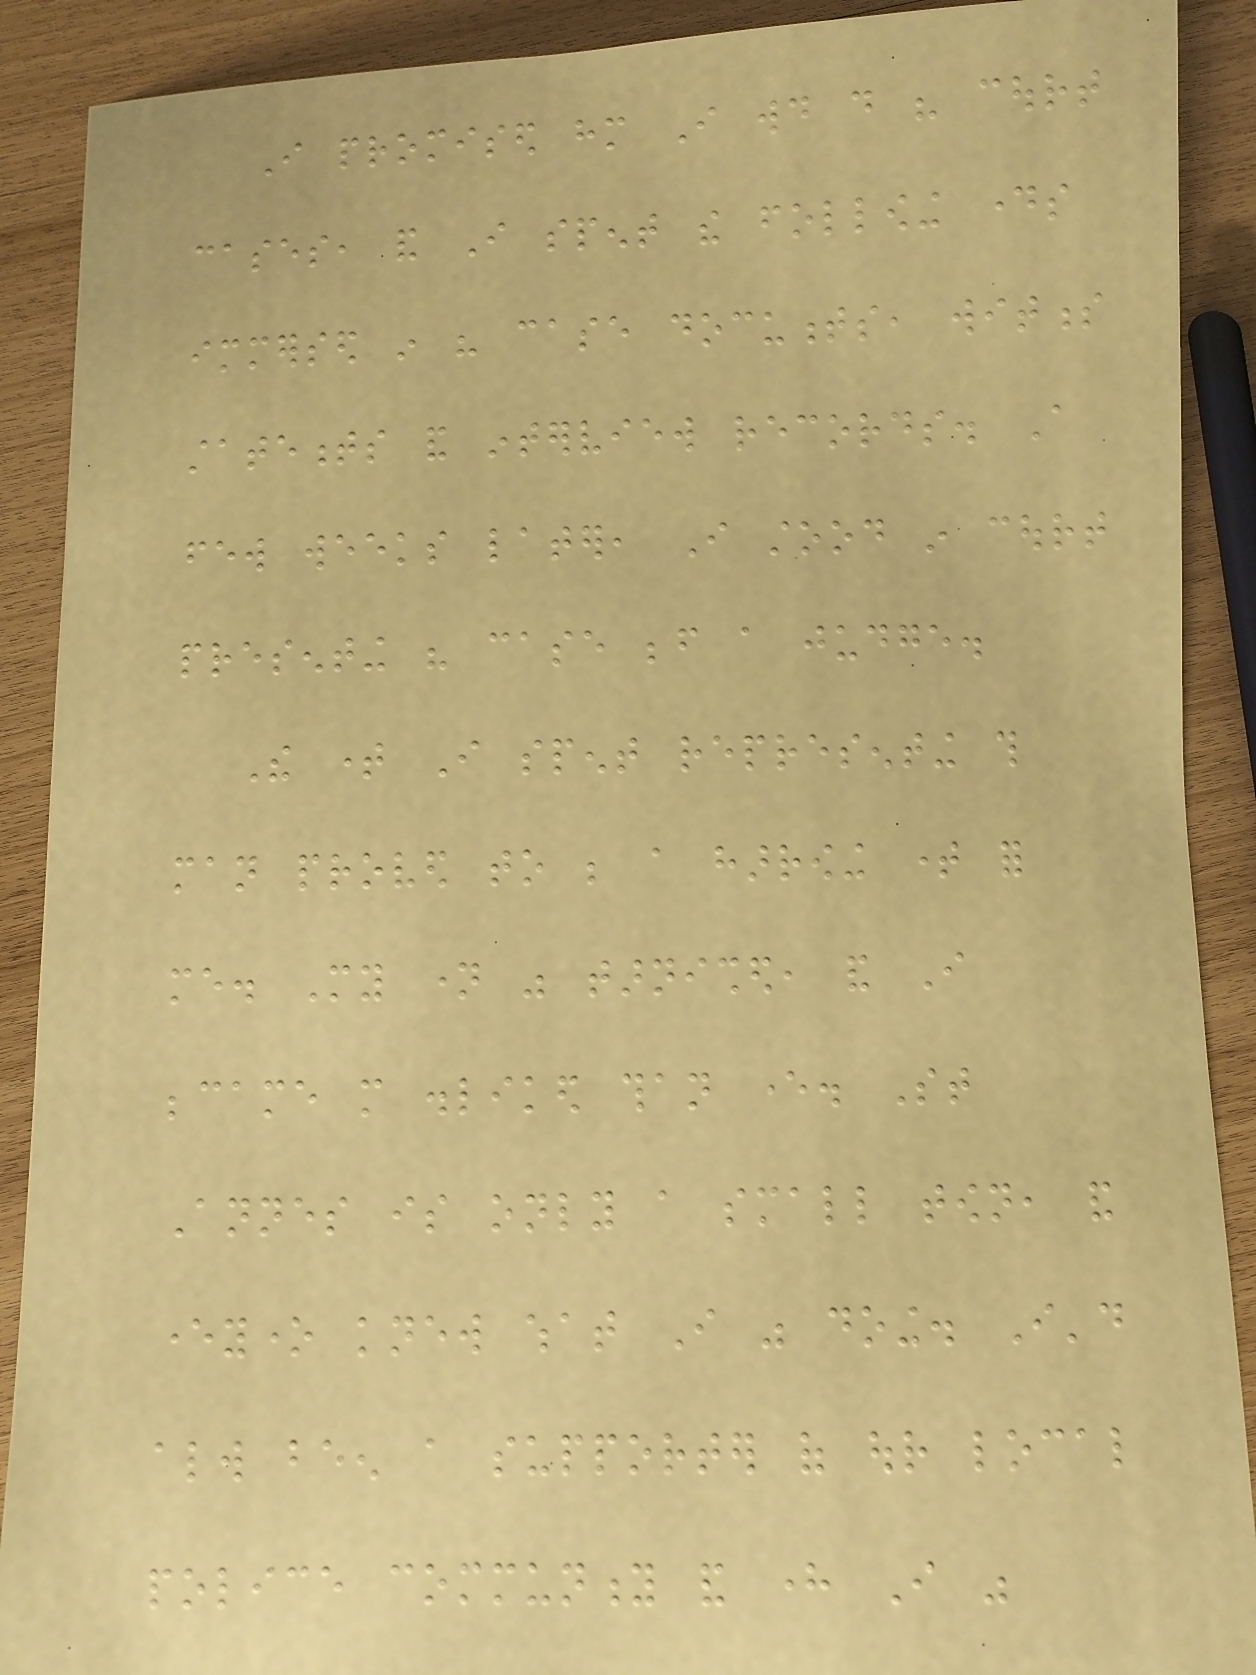I promised him I would do his court
cases, and I spent the following days
immersed in his case documents, witness
statements and interview records. A
few weeks later, I stood in court
presenting his case before a judge.
The time I spent representing this
man proved to be a harrowing time for
me. My name was tarnished, and I
became more disliked than ever. St
Annes is only a small town, and
everyone knew what I was doing. I'd
always been a supporter of our local
police community and here I was
